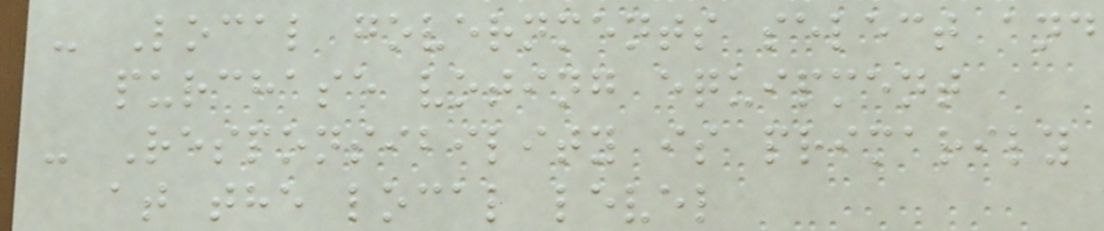- Local governments select and
purchase voting equipment
- Responsibility is primarily
at the local level
